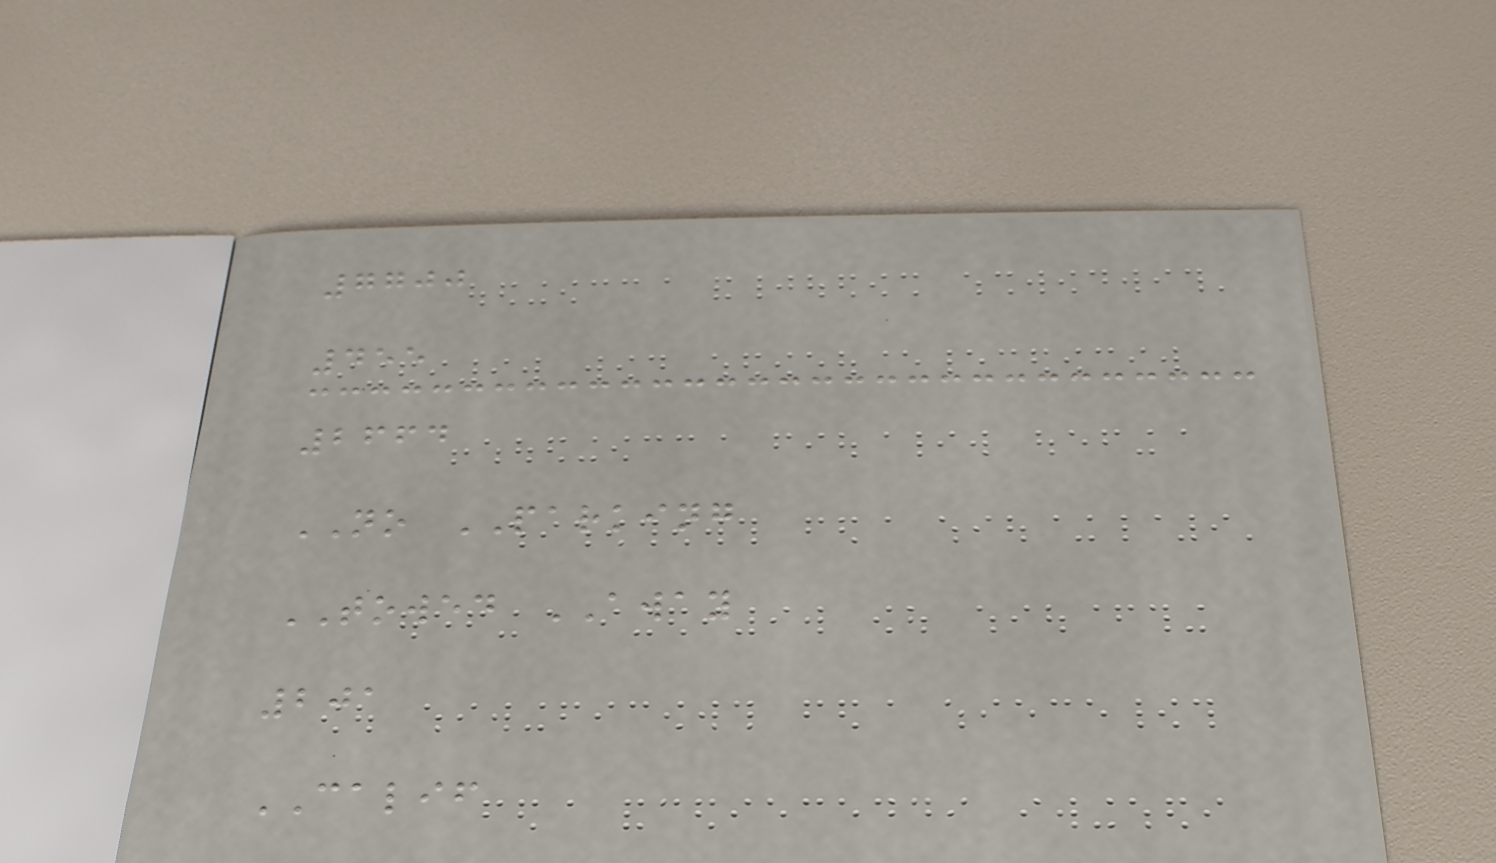7700
455
2664
NO PARKING
TOWED AWAY
201
CALIF
